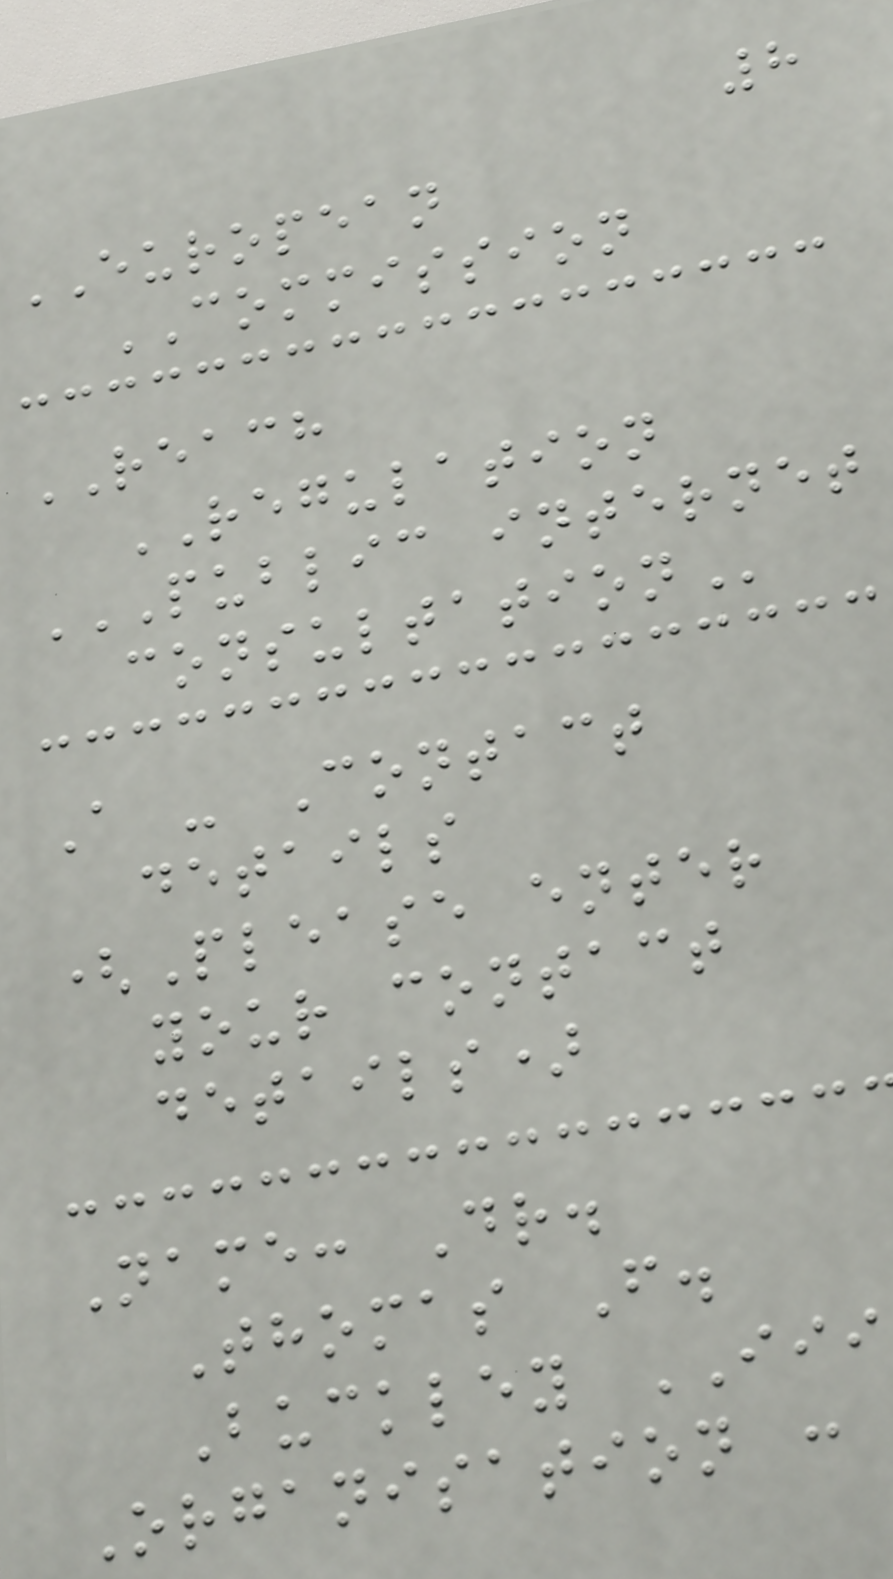8
EUROPEAN
COMMISSION
REACH
REGULATION
PUBLIC INTERNET
CONSULTATION
A - Contact
details
(Please enter
your contact
details)
Name: Dr.
Thomas F.
Buckley III
Organisation :
